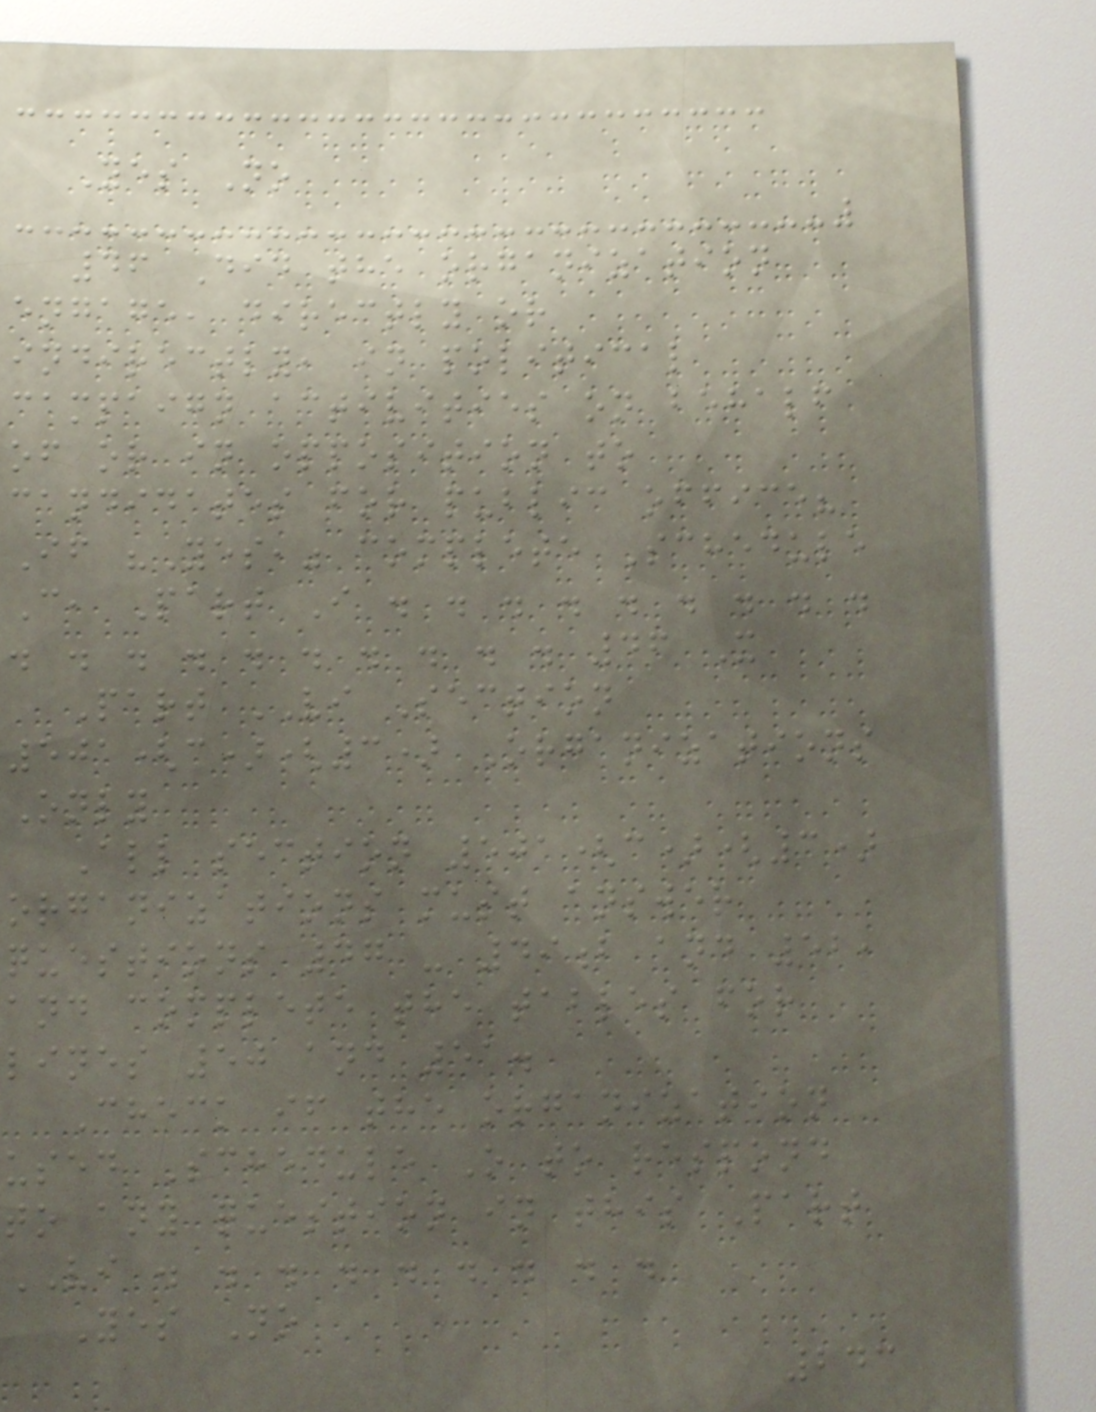Yes No
46 Did the organization
engage, directly or
indirectly, in political
campaign activities on behalf
of or in opposition to
candidates for public office?
If "Yes," complete Schedule
C, Part I . . . . . . . . .
. . . . . . . . . . 46 X
Part VI Section
501(c)(3) Organizations
Only
All section 501(c)(3)
organizations must answer
questions 47 - 49b and 52,
and complete the tables for
lines 50 and 51.
Check if the organization
used Schedule O to respond
to any question in this Part
VI . . . . . . . . .
Yes No
243
